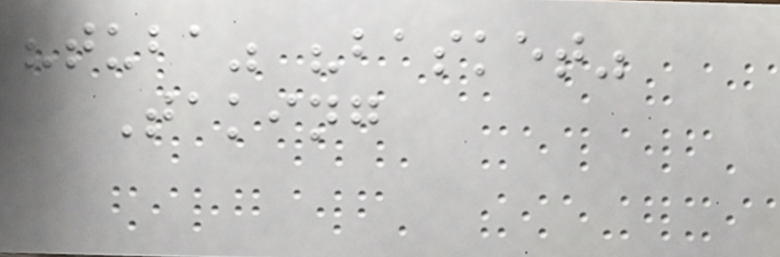"tuba" "basket"
Taking
